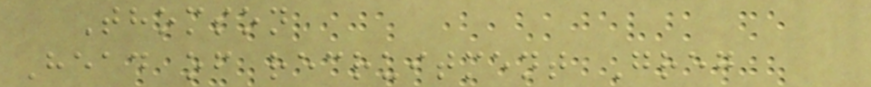Thomson
Head of recruitment Greg
